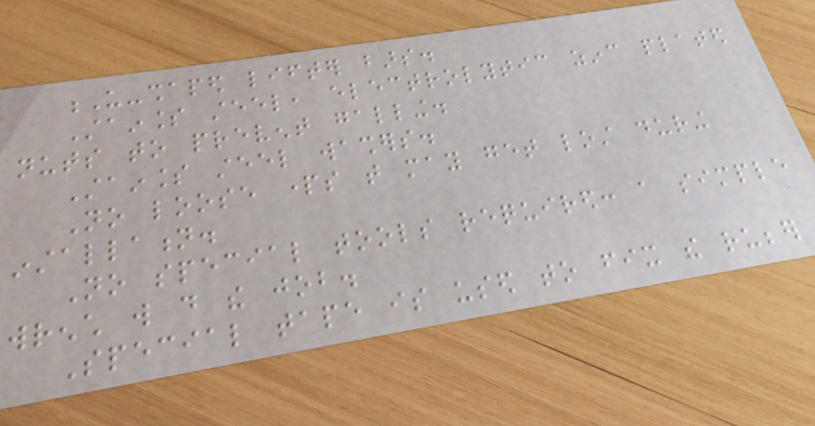U-shaped lifter bars.
Stainless steel, electrolytic zinc plated
nuts to prevent galling.
Stainless steel washers.
No loose parts that may get lost during
installation.
No special tools required: a simple
wrench will do the job.
Special tape is used to fix the rubber
